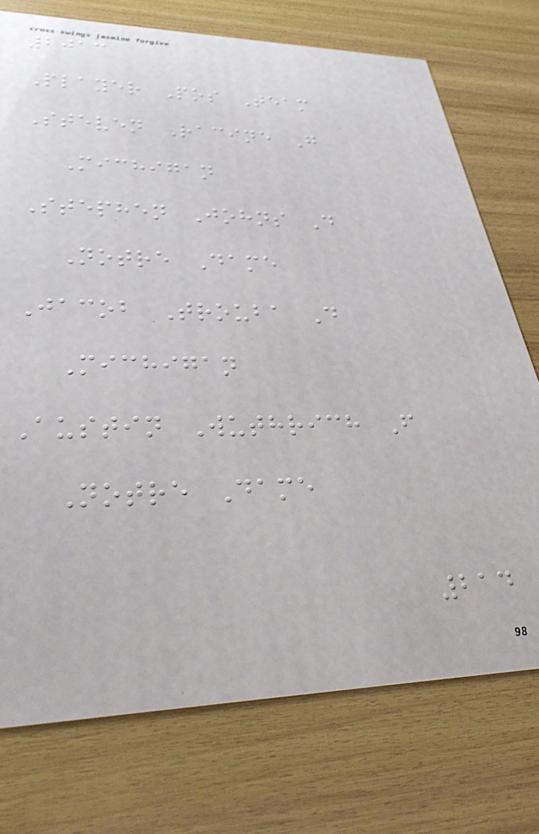2013
Player Pos Team
Steven Racine G
Michigan
Stephen Johns D
Notre Dame
Jacob Trouba D
Michigan
Austin Wuthrich F
Notre Dame
214
